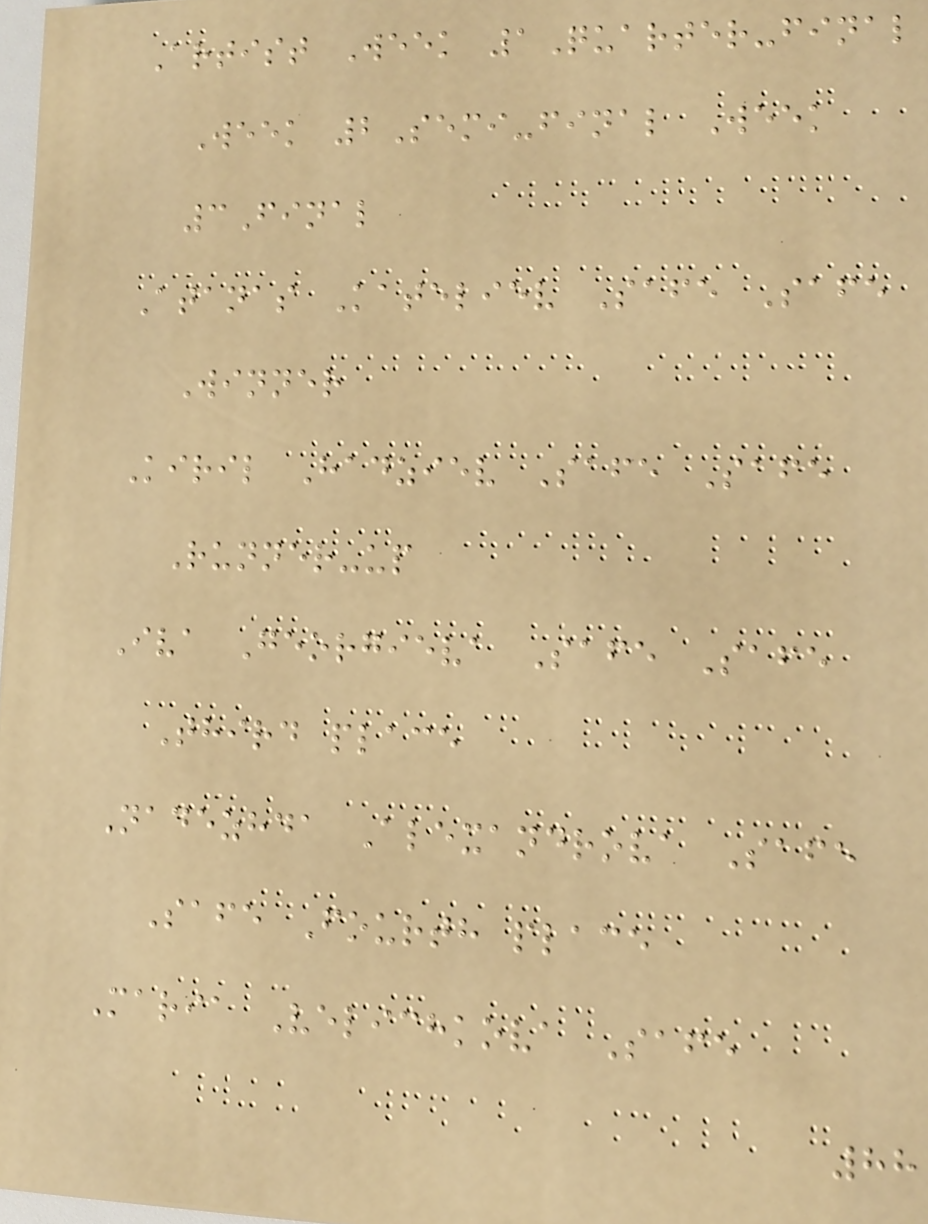Artist Week 1Quarter-final
Week 2Semi-final Week
3Final
Atanas Kateliev Safe Safe
Winner
Kiril Hadziev Safe Safe
Runner-up
Iva Georgieva Safe Safe
Third place
Nadezhda Alexandrova Safe
Safe Fourth place
Maria Velichkova Safe
88
